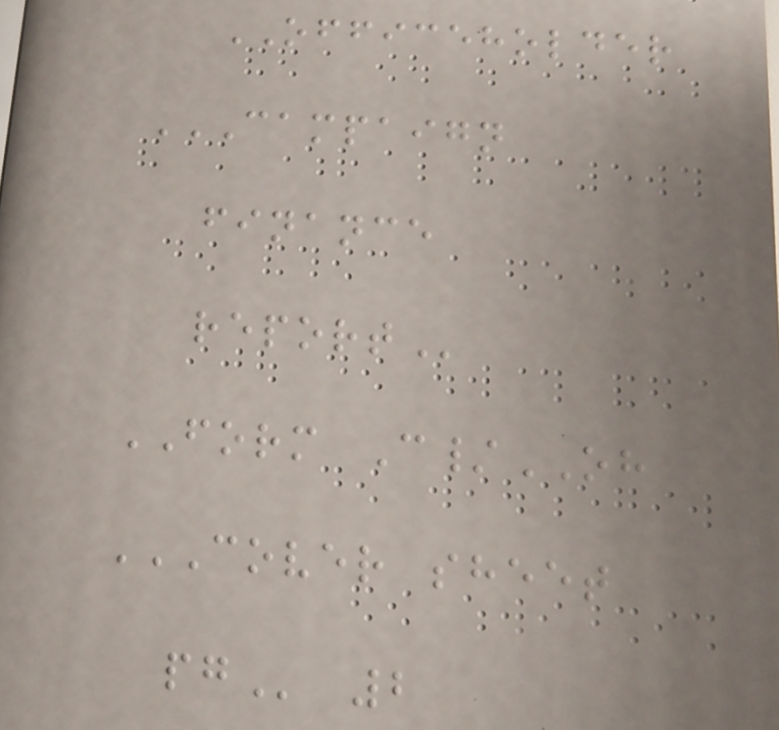OFFICEHOLDER
CAMPAIGN
FINANCE
REPORT
FORM C/OH
COVER SHEET
PG 2
